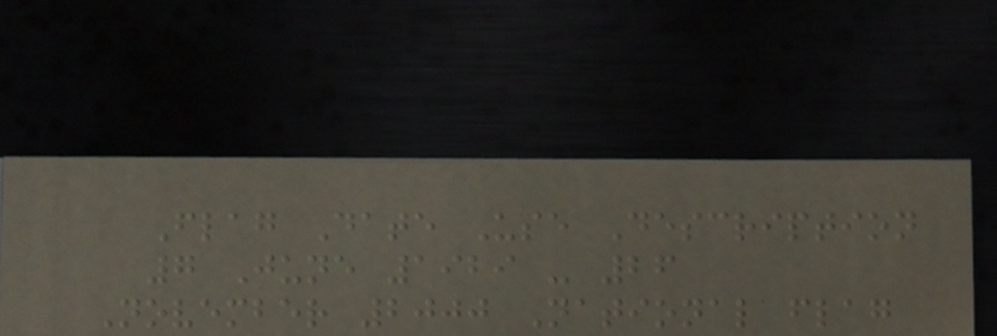Flag Date Use Description
7 June 1929 - 26
November 2000 National flag
